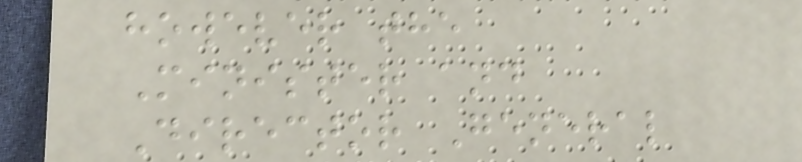however the
Minister and
Director General
